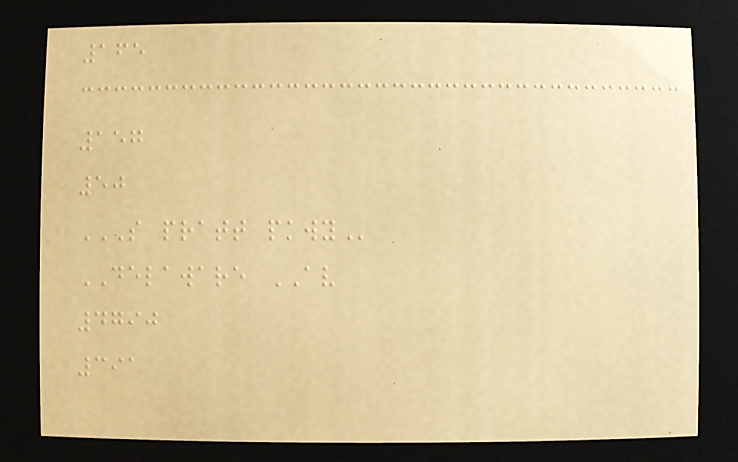165
157
50
S PRATT PKWY
DELAWARE AV
4790
391
